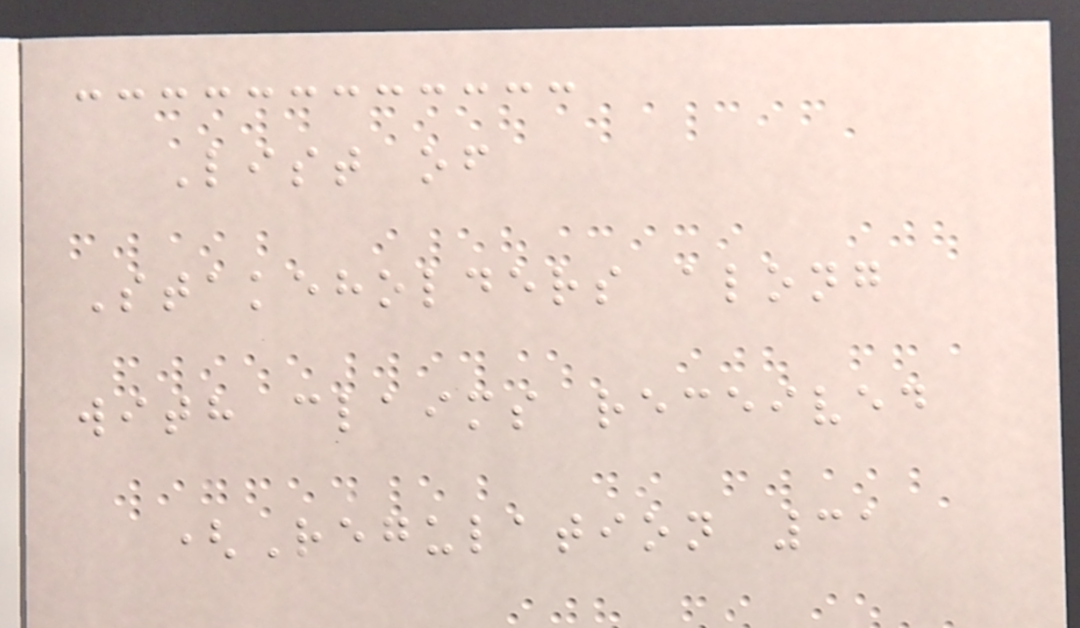List of
Stakeholders along
with claims received
(Regulation 31
